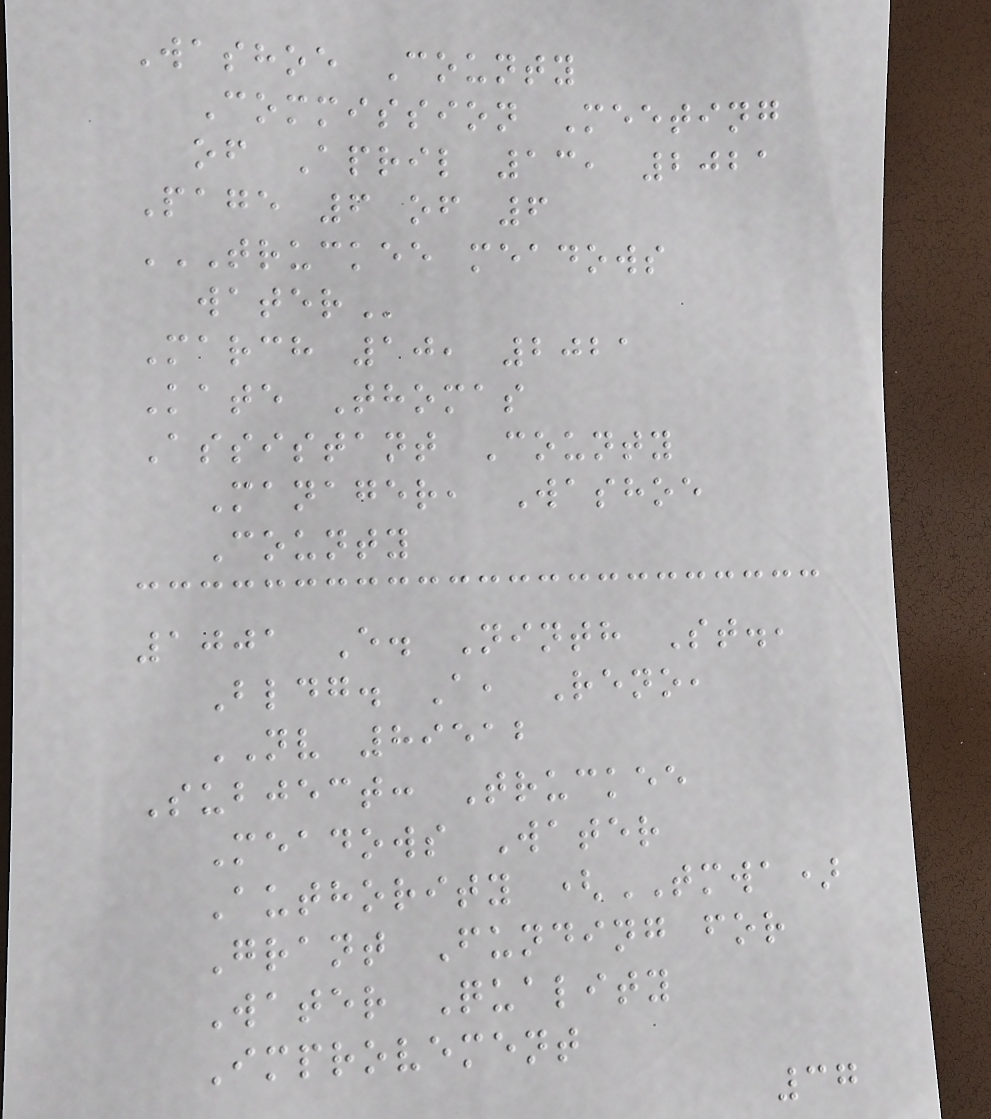Washoe County
Commission Meeting
of April 13, 2021
Page 6 of 6
TRUCKEE MEADOWS
WATER
March 10, 2021
Kate Thomas
Assistant County
Manager, Washoe
County
1001 E. Ninth St.,
Bldg. A, Reno,
NV 89512
Subject: Truckee
Meadows Water
Authority (TMWA)
Grant Funding for
Water Quality
Improvement
37
